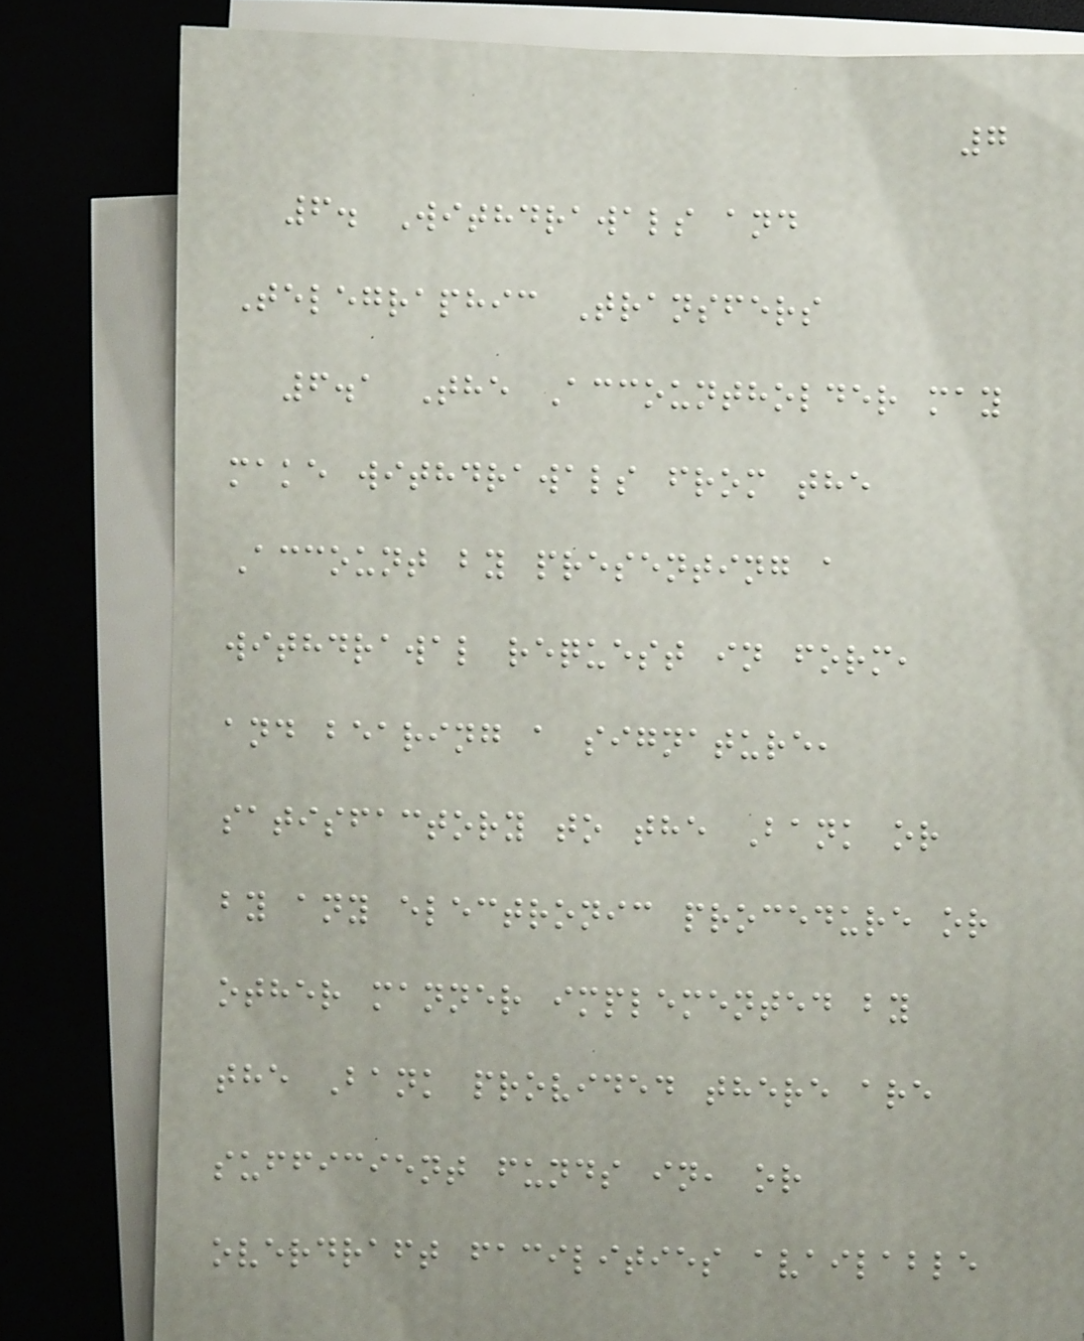7
6. Withdrawals and
Telegraphic Transfers
6.1 The Accountholder may
make withdrawals from the
Account by presenting a
withdrawal request in form,
and bearing a signature,
satisfactory to the Bank or
by any electronic procedure or
other manner implemented by
the Bank provided there are
sufficient funds in, or
overdraft facilities available
